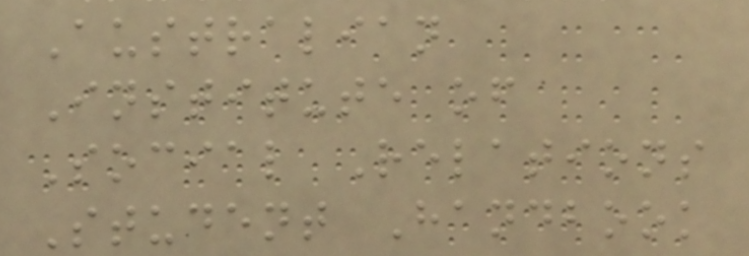Australian
Institute of
Social Relations
Student Handbook
